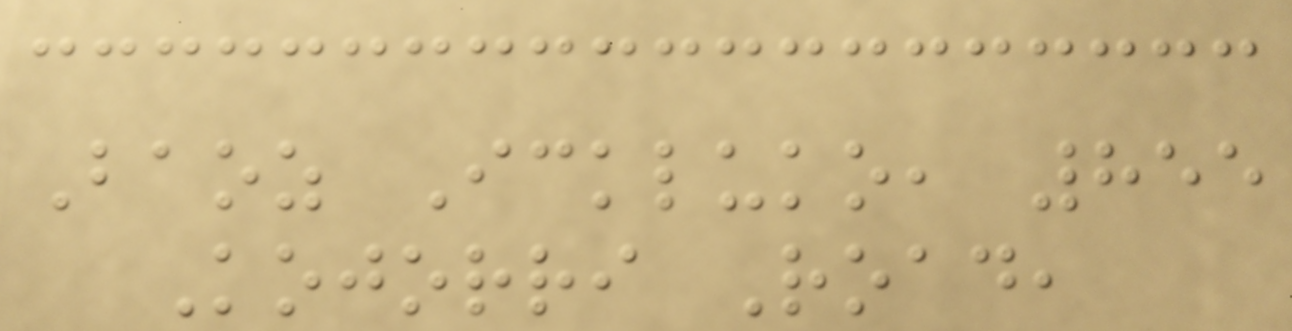Baoz Ickluko, 855
Kojorri Road,
